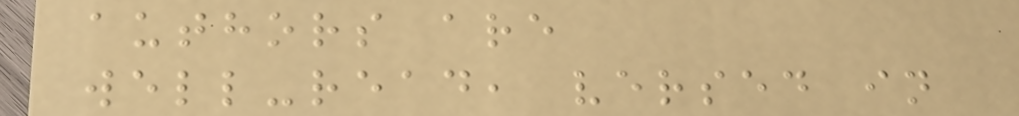authors are
well-read, versed in
